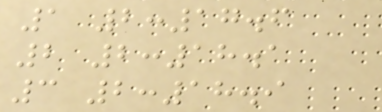1 2:17.6
2 2:18.1
3 2:18.9
